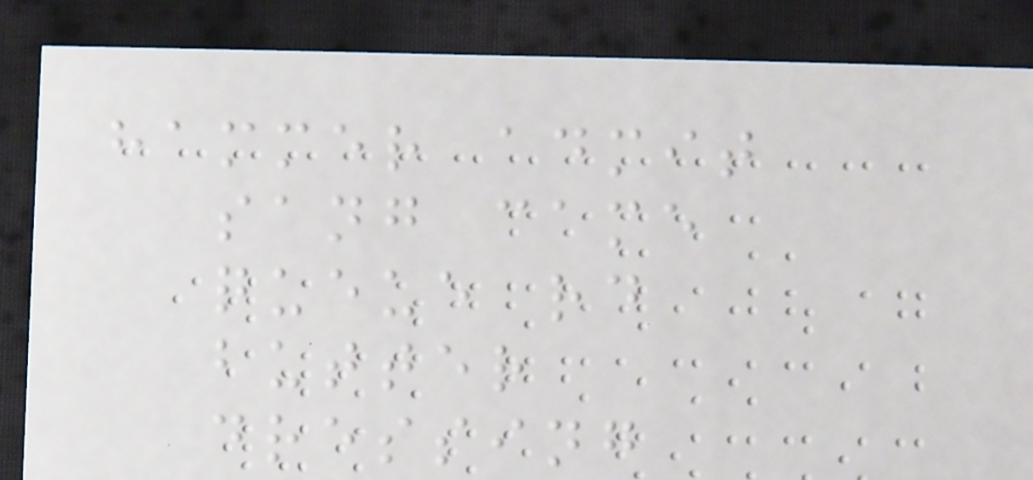hammer admit
sang came
queue rd
butter
dressing
